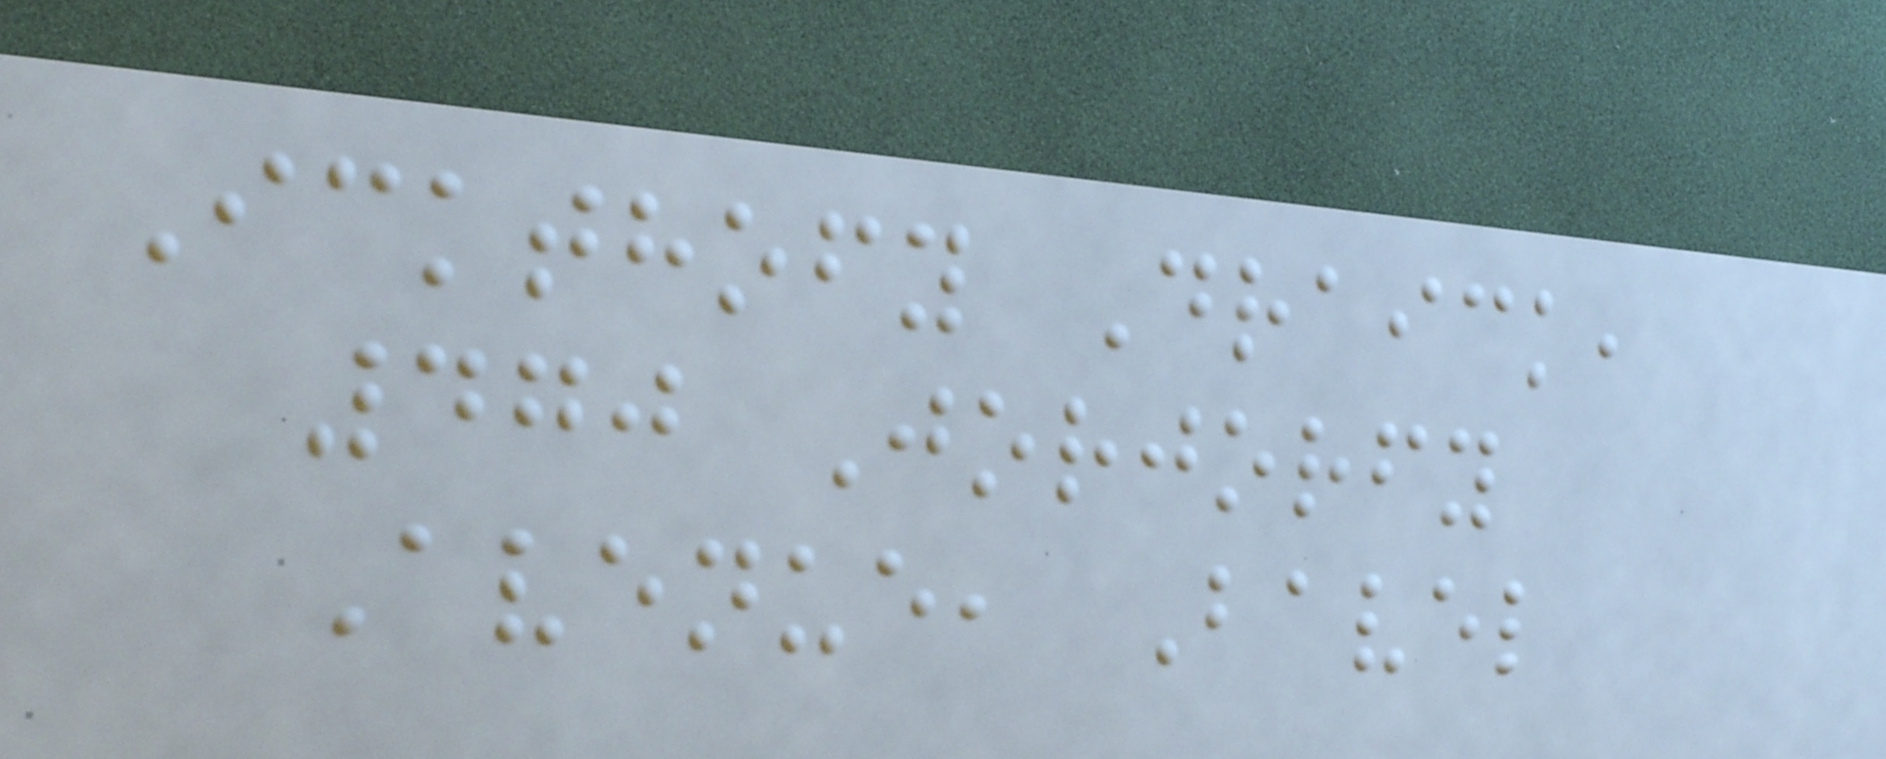Ickthofy Draick,
470 Jorjorfy
Avenue, Bavel
